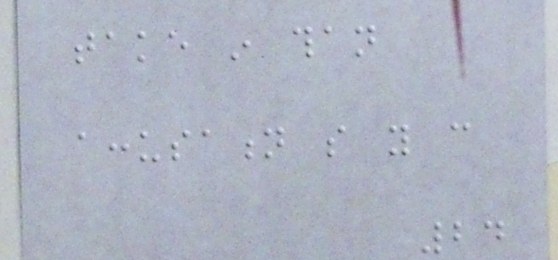take in than
accusation so you can
24
